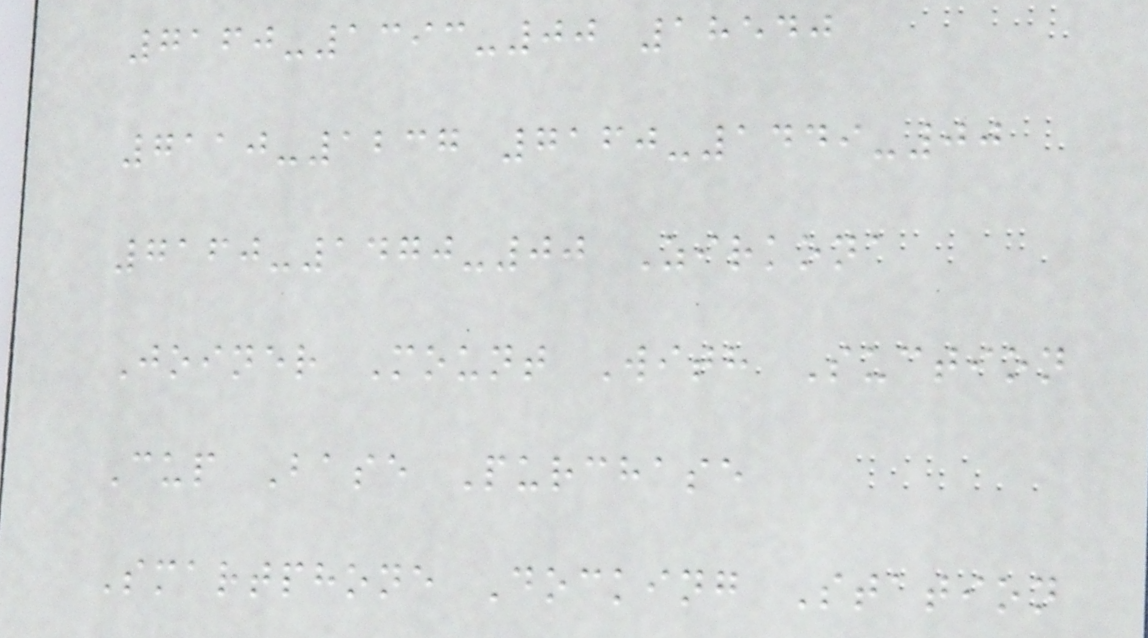7160-1393-00 18540
7110-1237 7160-1449-00
7160-1470-00 Zirkona
Joiner Mount With Suction
Cup Base Purchase
Smartphone Docking Station
